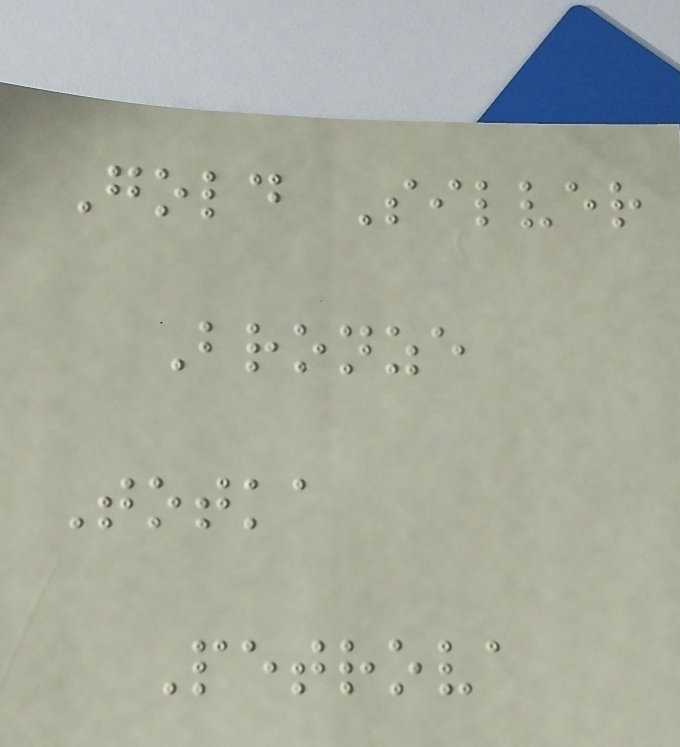Gold Silver
Bronze
Totka
Petrova
